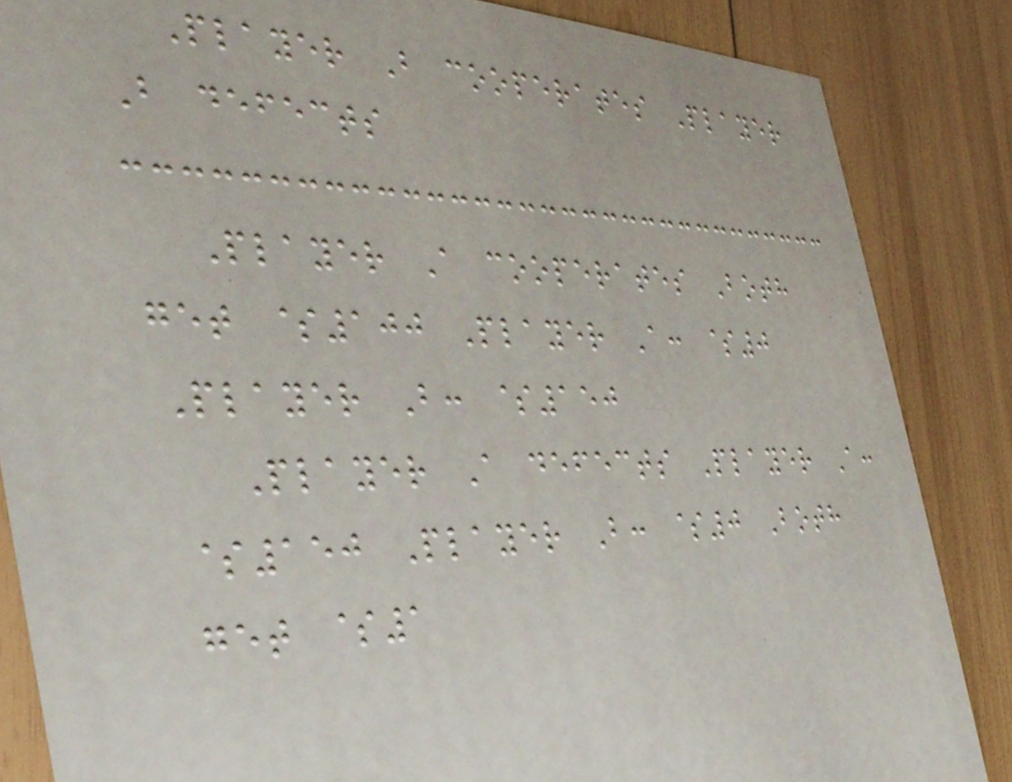Player B cooperates Player
B defects
Player A cooperates Both
get $100 Player A: $0
Player B: $150
Player A defects Player A:
$150 Player B: $0 Both
get $1
